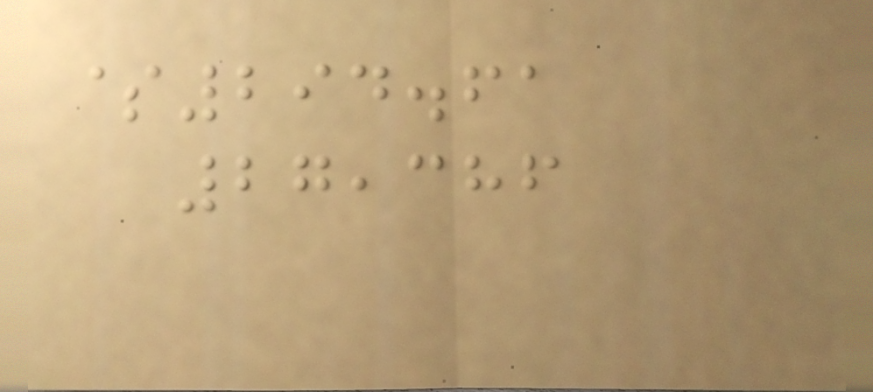$294.61
27,386
